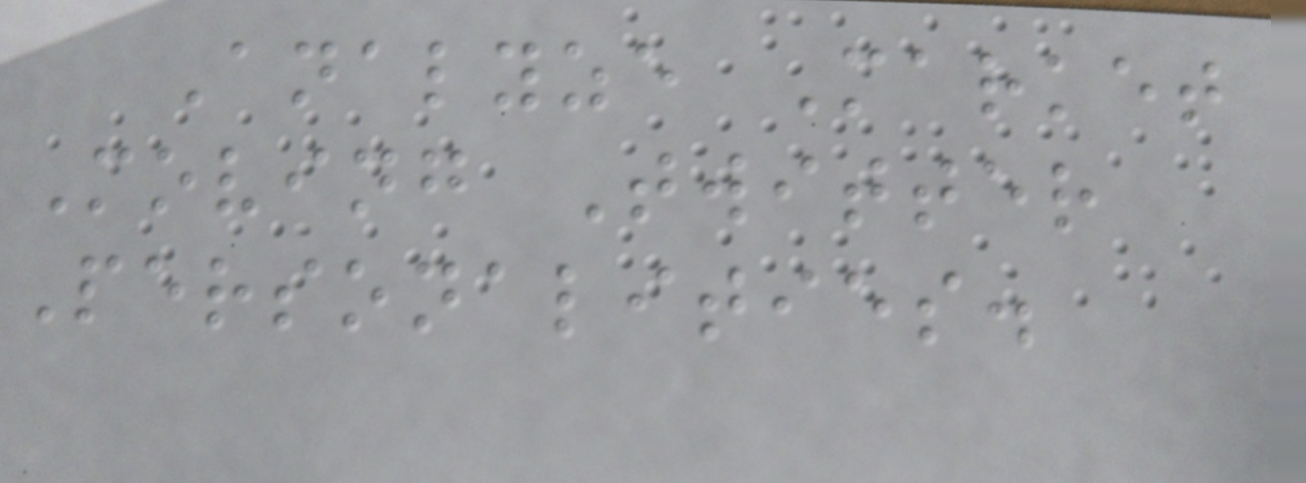Analyze Market
Moving Twitter
Personalities.
